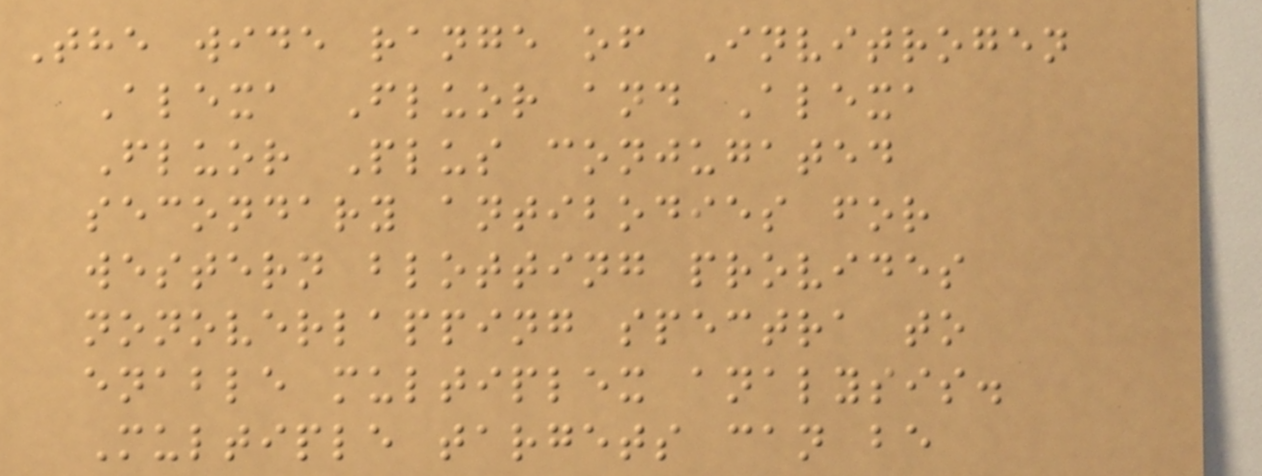The wide range of Invitrogen
Alexa Fluor and Alexa
Fluor Plus conjugated
secondary antibodies for
western blotting provides
nonoverlapping spectra to
enable multiplex analysis.
Multiple targets can be
